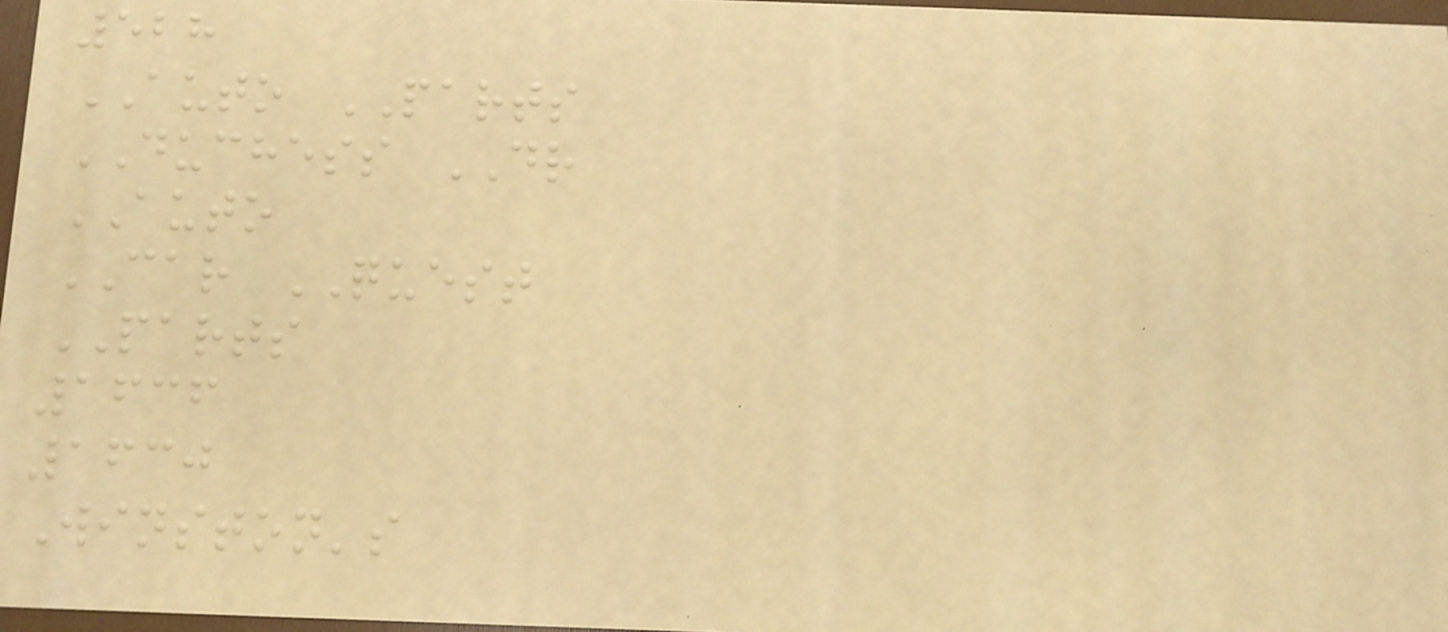528
AUTO PARTS
DUCHESS DR
AUTO
CAR QUEST
PARTS
1636
1630
Winston's
